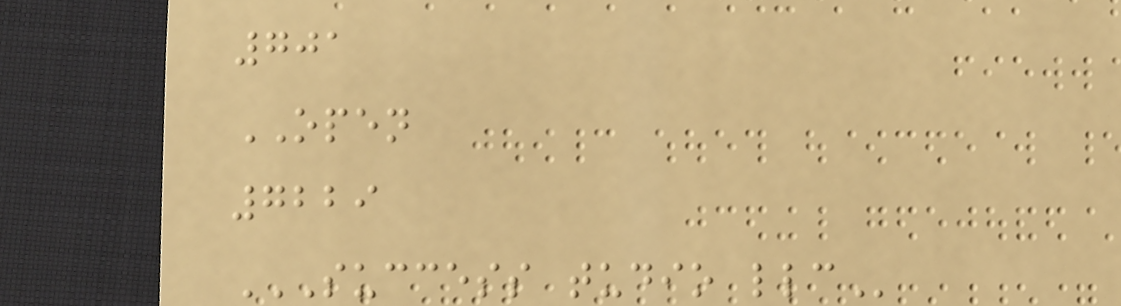701
OPEN
7229
SUCCESS TUDIO LLC
